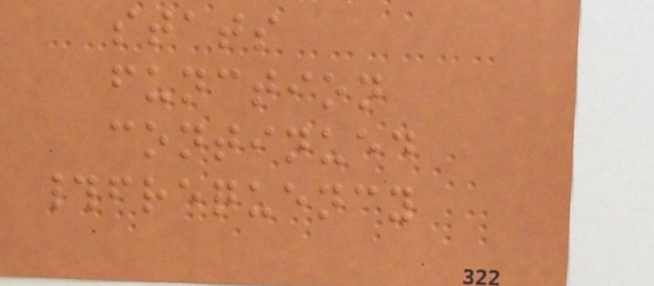stats
function
continued
#frequency
